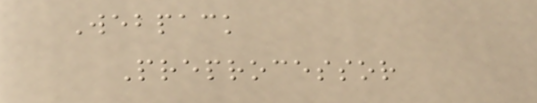Webpack
Preprocessor
